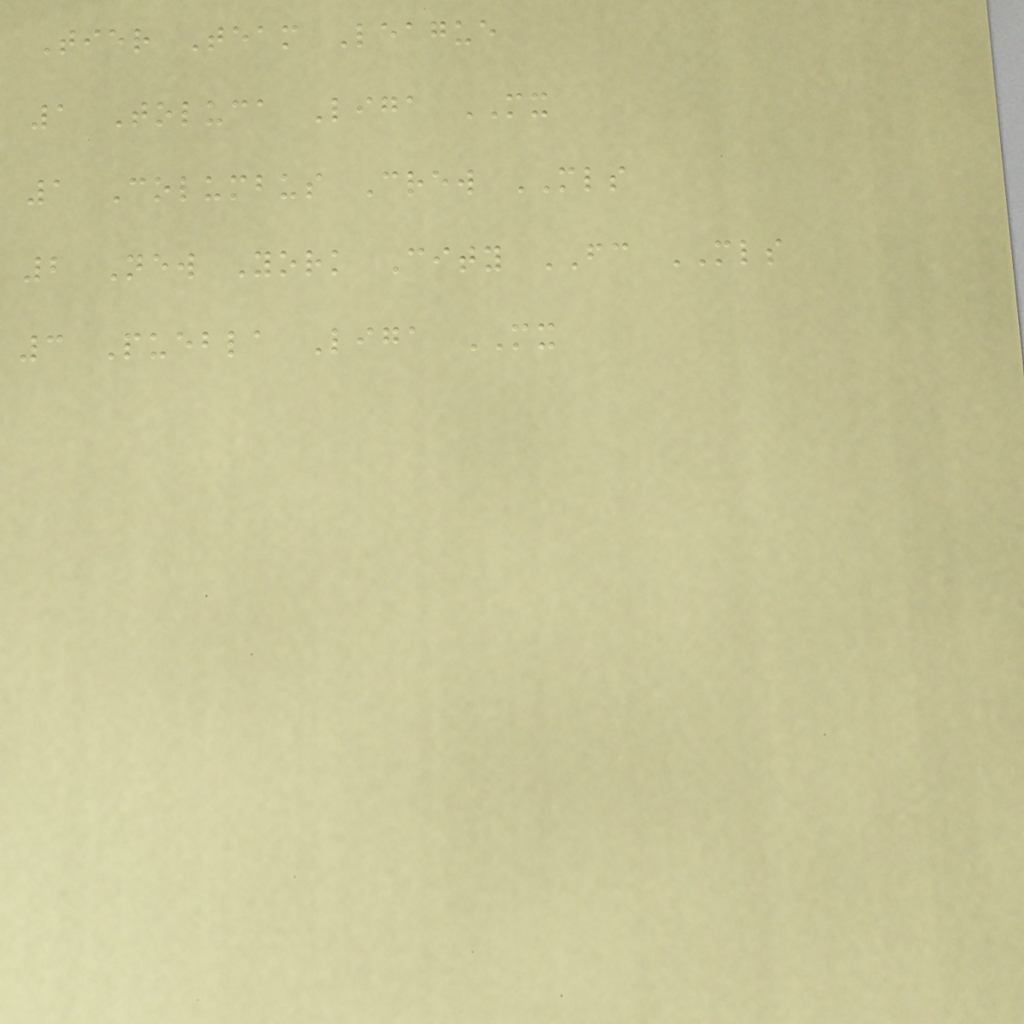Tier Team League
1 Toluca Liga MX
1 Columbus Crew MLS
2 New York City FC MLS
3 Puebla Liga MX
